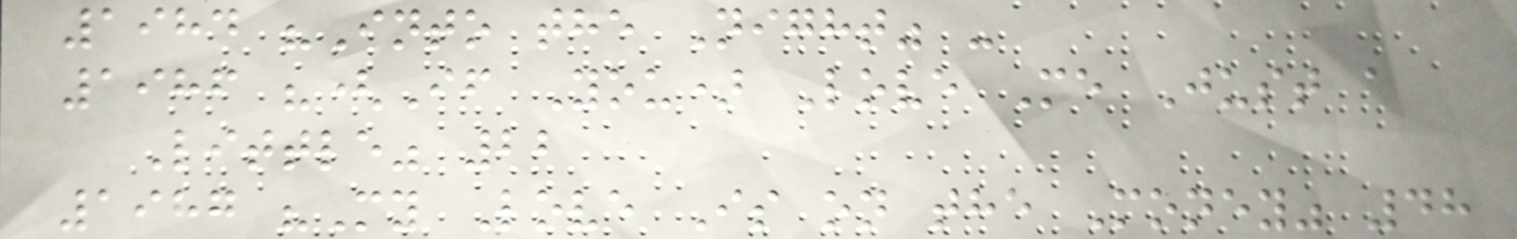1984 "Into the Night" -
1986 "(If You) Love Me Just a
Little" 22
1987 "My Love Is on the Money" 48
